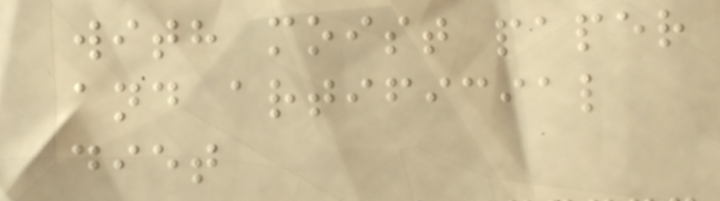with moist paper
and artificial
diet
